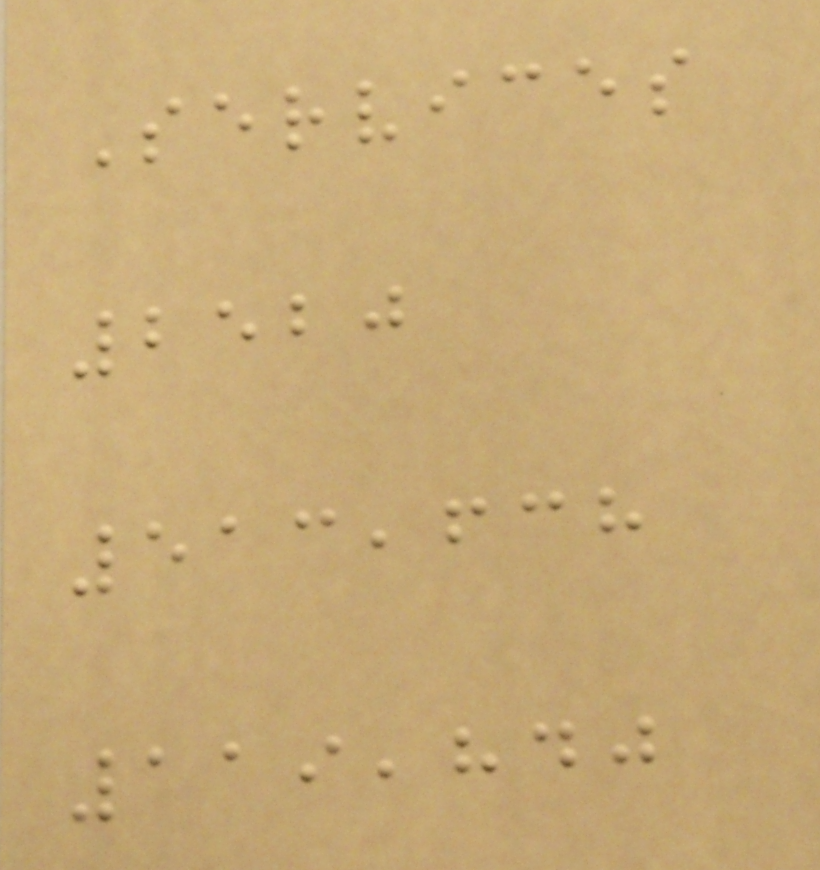Services
2520
513,638
119,840
